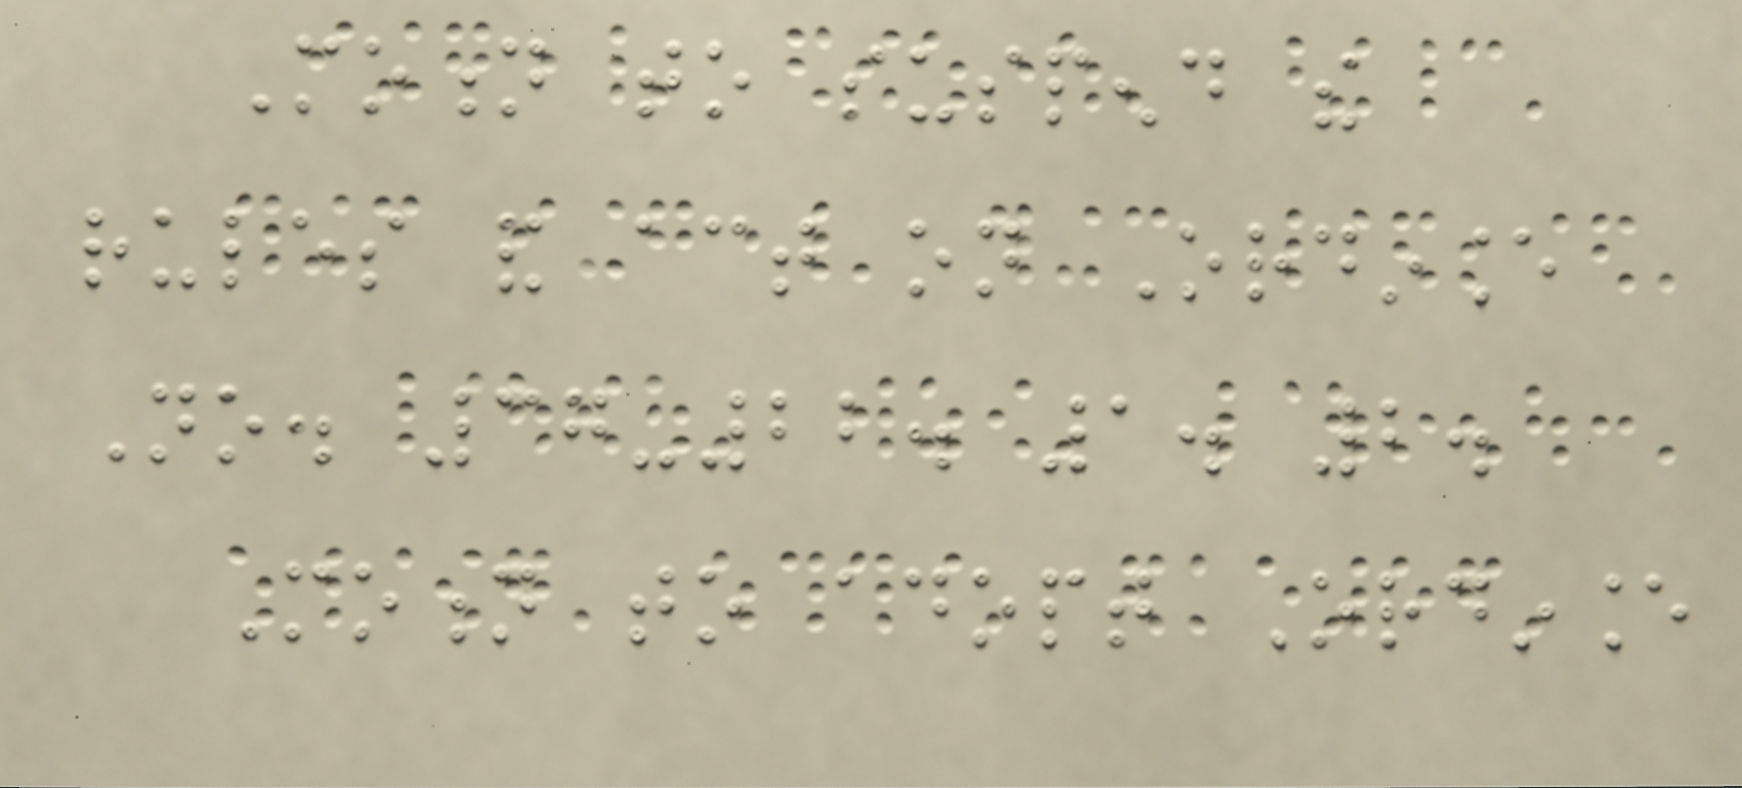Motion to suspend the
rules and act on Ordinance
No. 37-22. 1. 2.
Motion to adopt Ordinance
